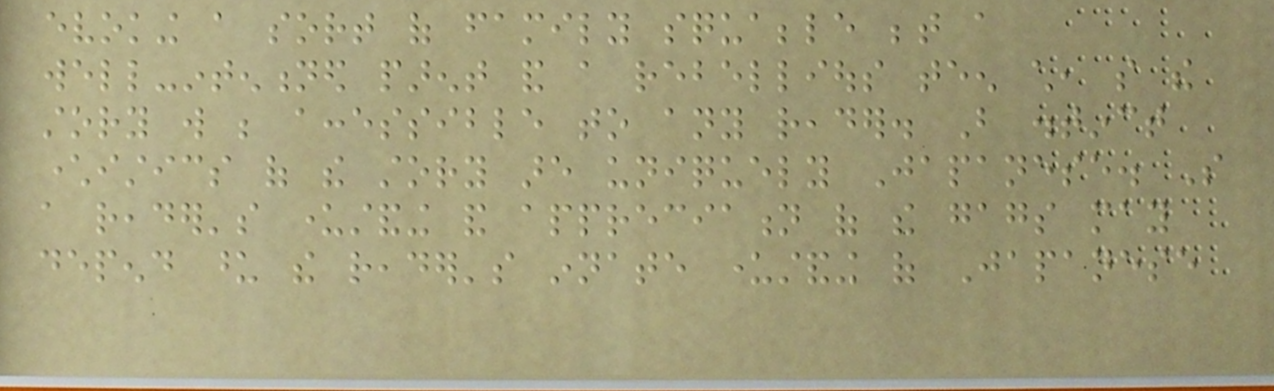evoking a sort of family squabble between a
well-intentioned parent and a rebellious teen child, so the
story will be accessible to any reader. But distinct
characteristics of the story are uniquely Japanese. So
a reader's understanding and appreciation of the gags may
depend upon the reader's innate understanding of Japanese
